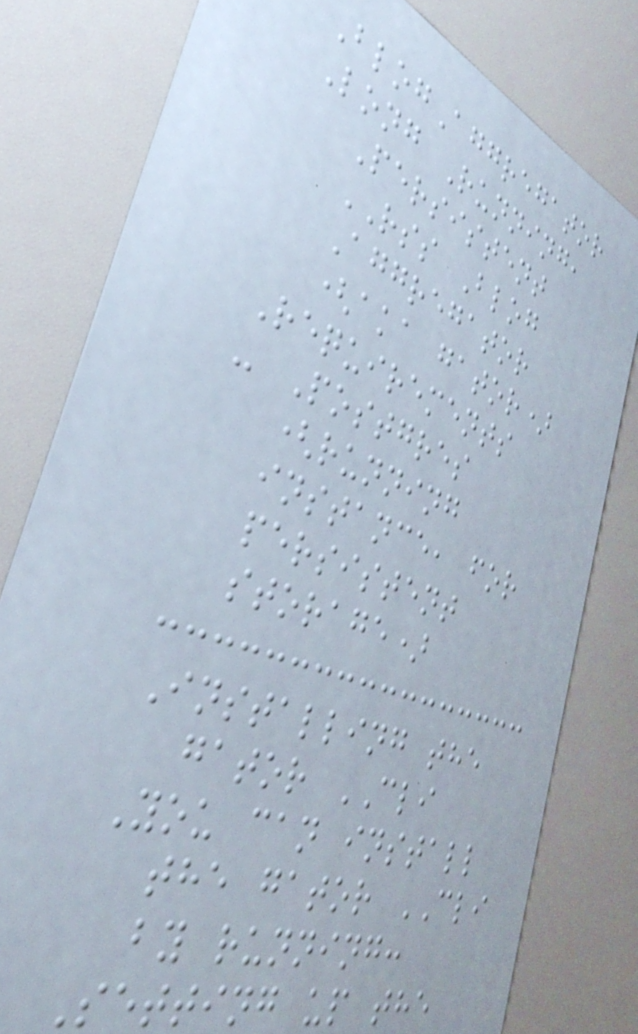BlogAggregator
Long Running,
Persistent
RSS Blog
Aggregator
(aka gator)
Requirements
- Postgres
(running
instance, for
persistent
storage)
Installing the
gator CLI
You can install
the gator CLI
by running:
Setting up the
